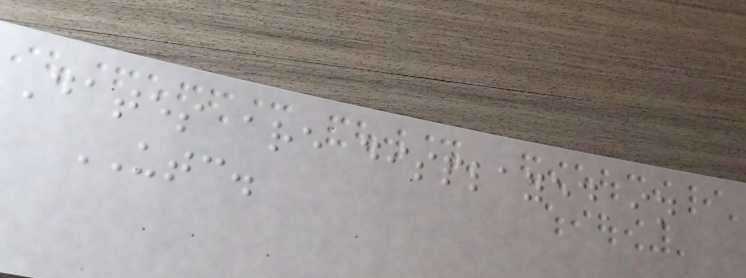Dates are displayed in
UTC.
